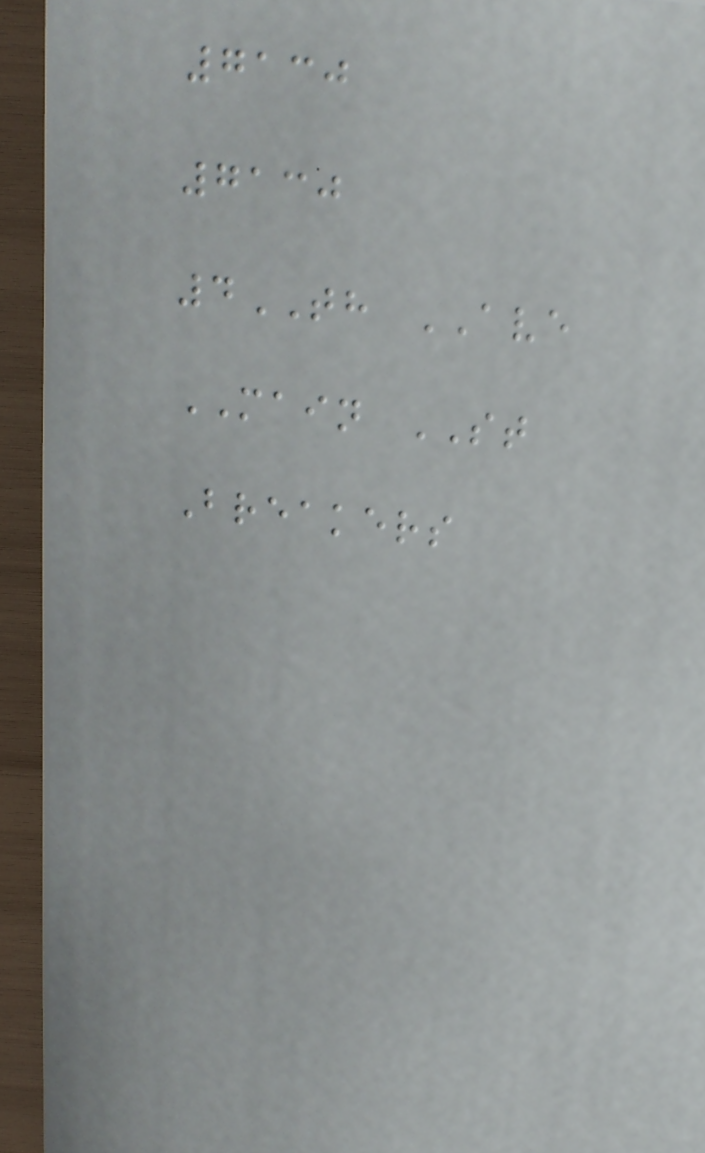7130
7130
4TH AVE
MAIN ST
Breakers
